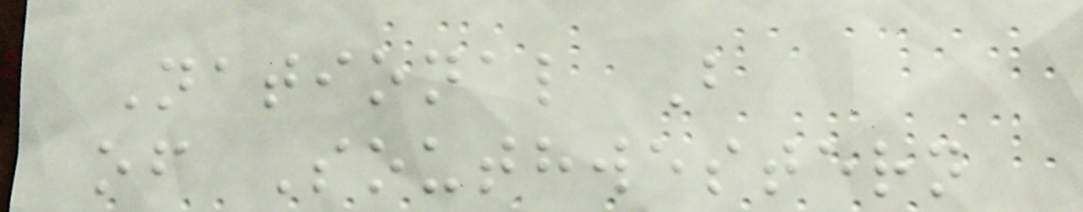National B
of Southwestern
